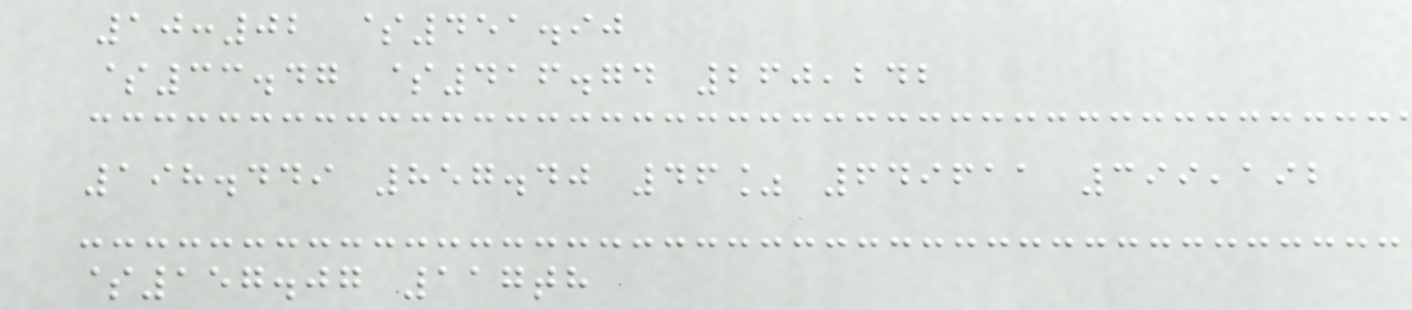10:02 $451.90
$33.47 $416.74 260,242
198.449 857.40 46% 649611 399,192
$157.07 117th
